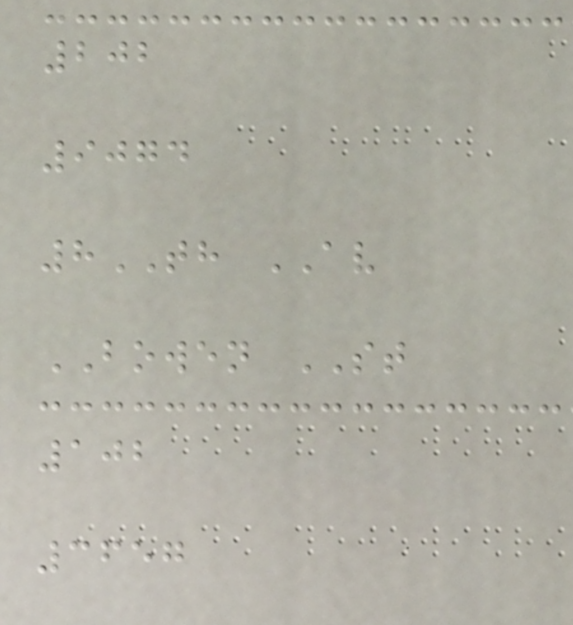202
9074
8TH AV
BOWEN ST
102
3657
